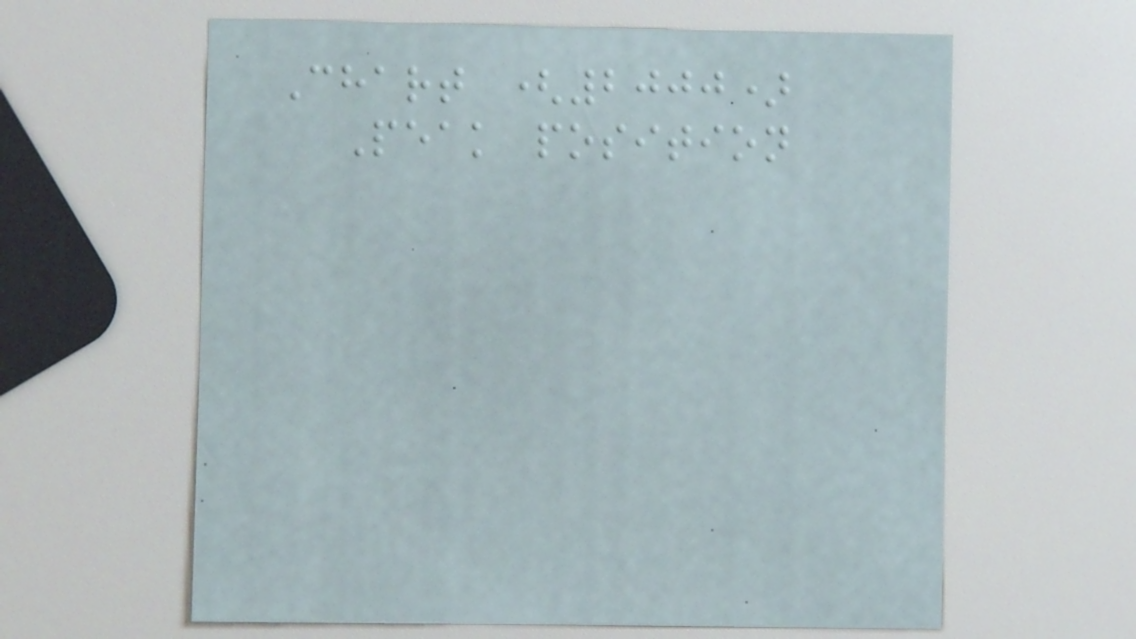Chart (2000)
Peak position
